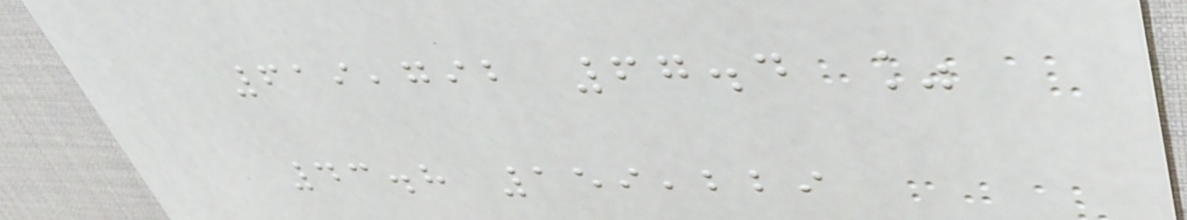619,792 67.4 %
43.8 159,229
